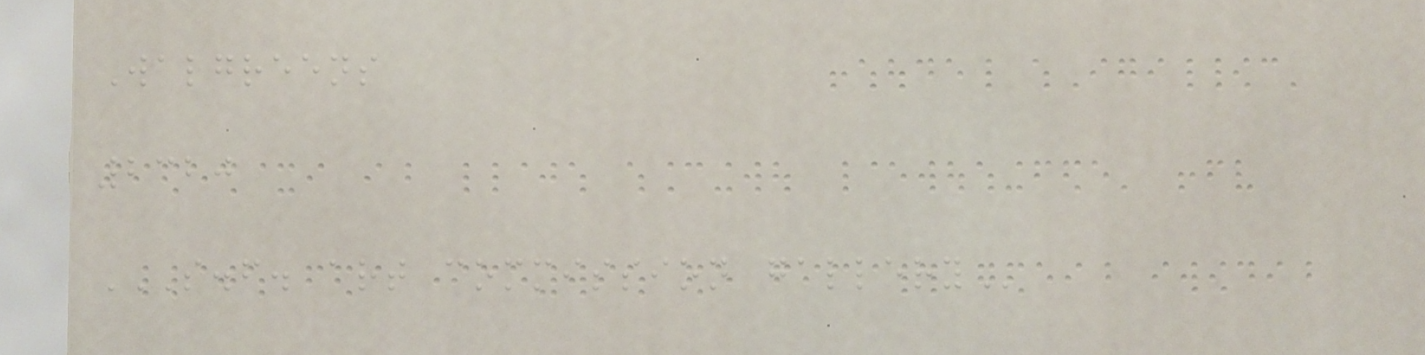Walgreens
2320
S.F. ART COMMISSION GALLERY
